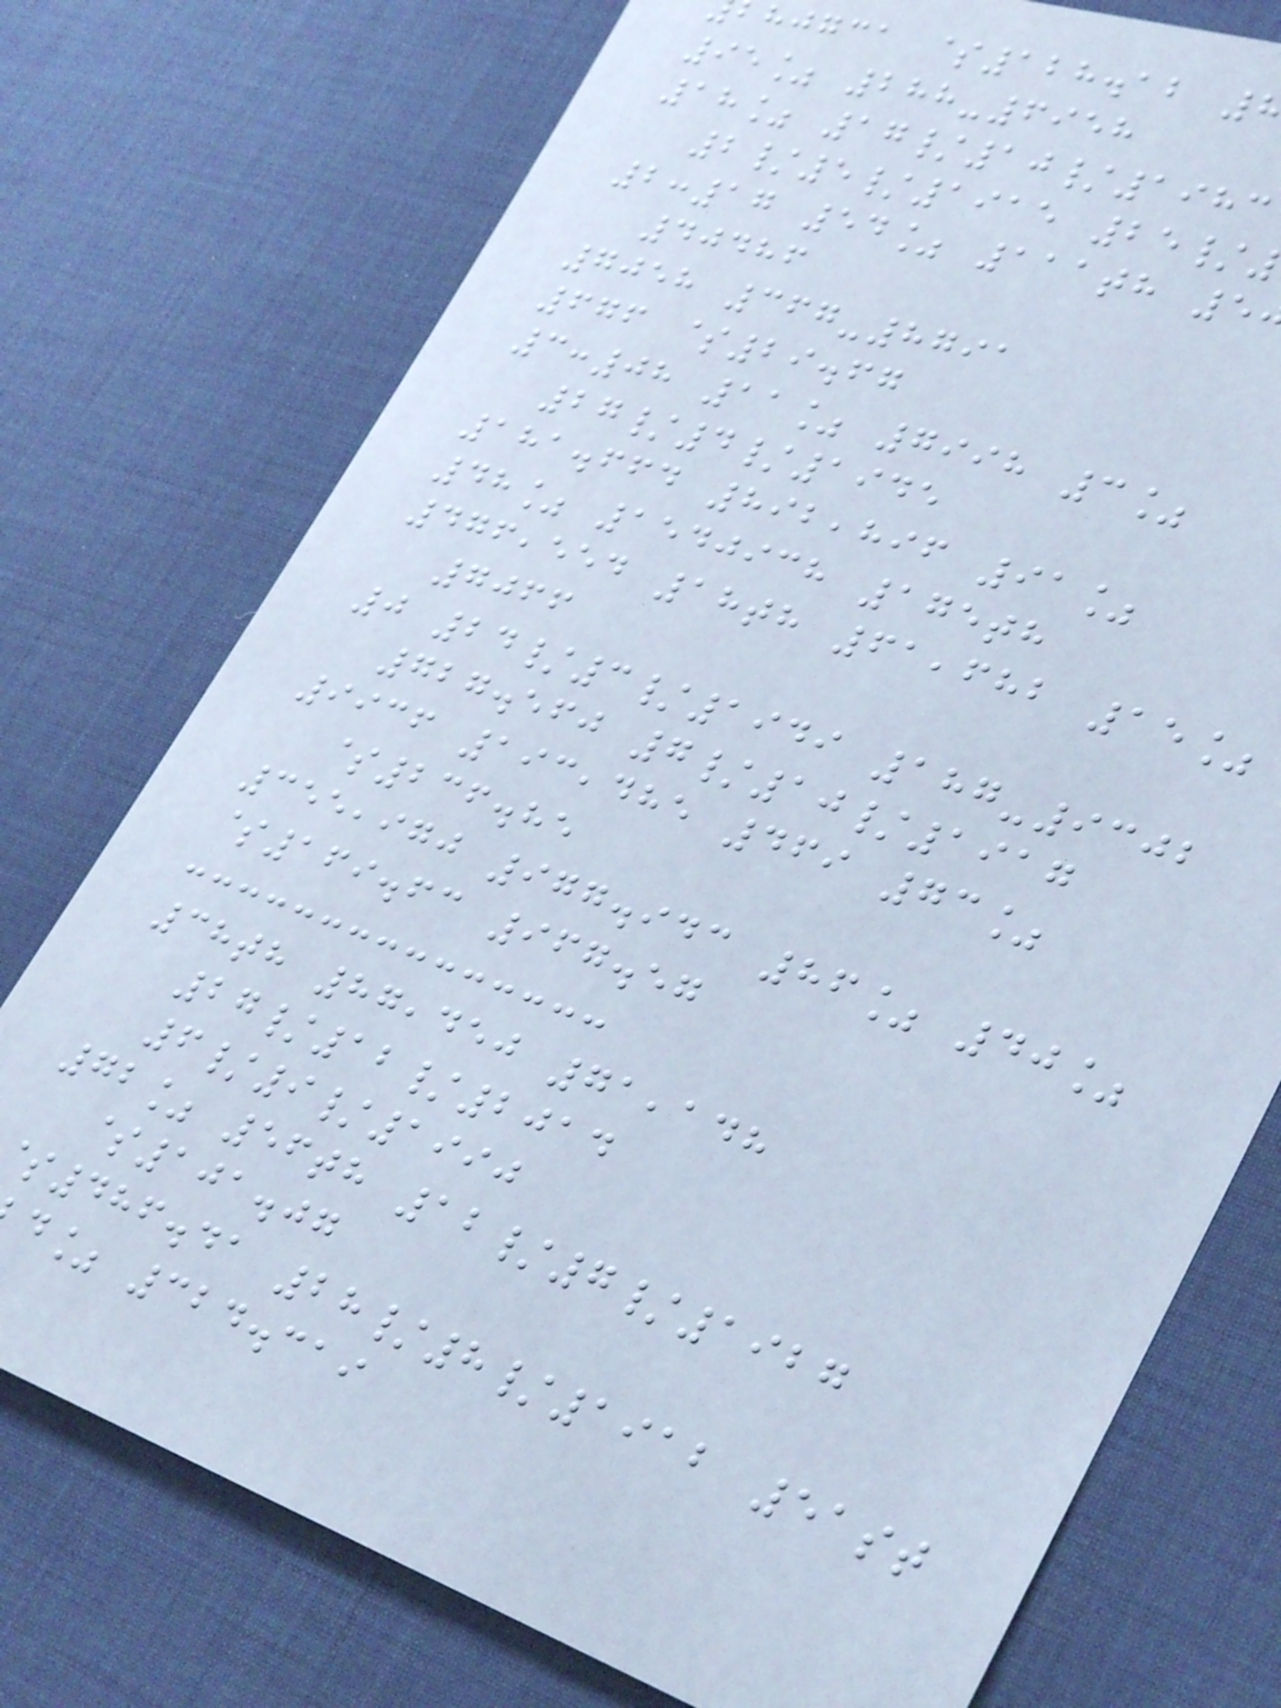hjgca $128.12
95% 288-6958
18% 17/10/1983
2/5/1915 25/
2:17 54% 111th 5
40486
7058 367-8791
676 $29.67
3:08 11% 7998 3%
27/4/1945
181.664 892,896 91%
48% 1540938 175th
476,554 18th 61,682 15%
7066
0 24/3/1949 187-9302
727.560 7/10/1917
9936 193,485 469 73%
$236.85
355,970 977.943 86% 40%
$169.63 967.57
38th 87,450 71,148
27/12/2014
6/9/1990
72% 56th 12/7/1927
$101.07
486.41 28/8/1912 51st
d% 324.319
